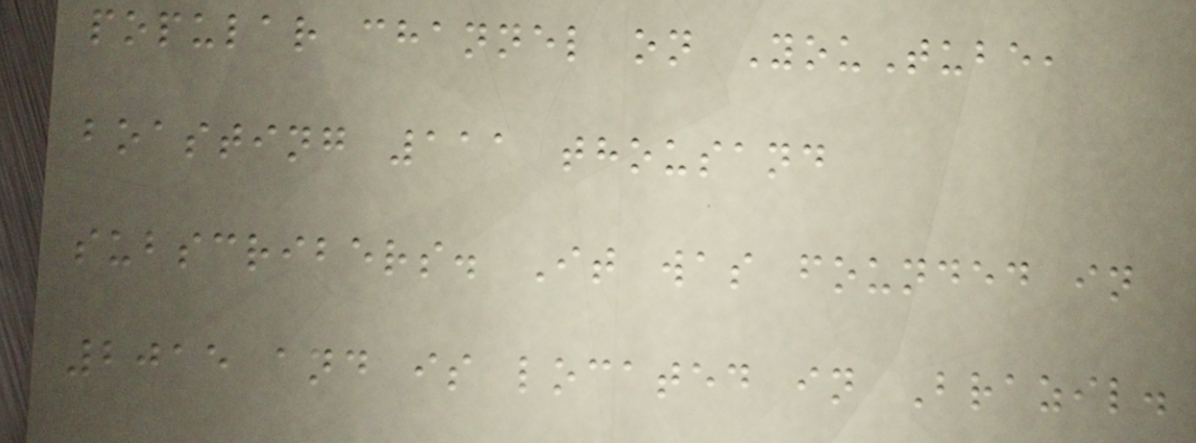popular channel on YouTube,
boasting 111 thousand
subscribers. It was founded in
2015 and is located in Brazil.
